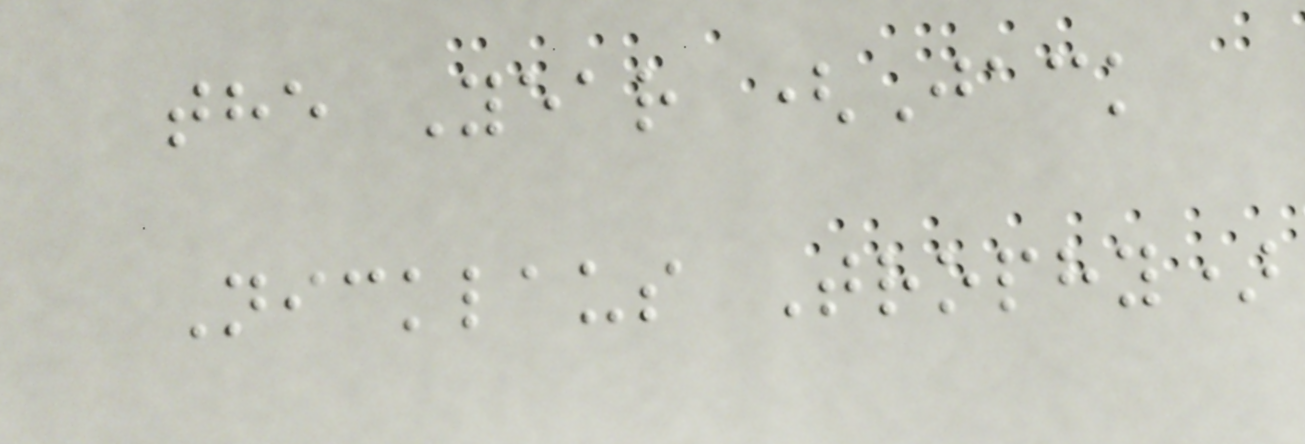the Year (Jack
Nicklaus Trophy)
